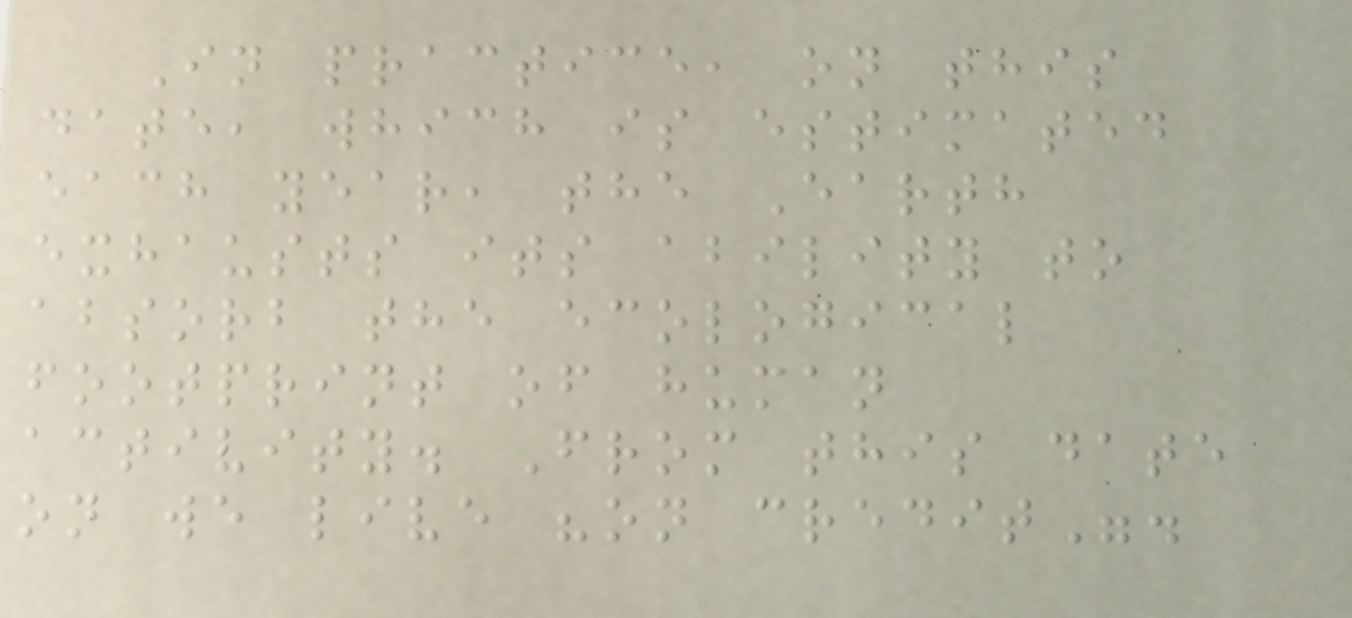In practice, on this
date, which is estimated
each year, the Earth
exhausts its ability to
absorb the ecological
footprint of human
activity. From this date
on we live "on credit".
